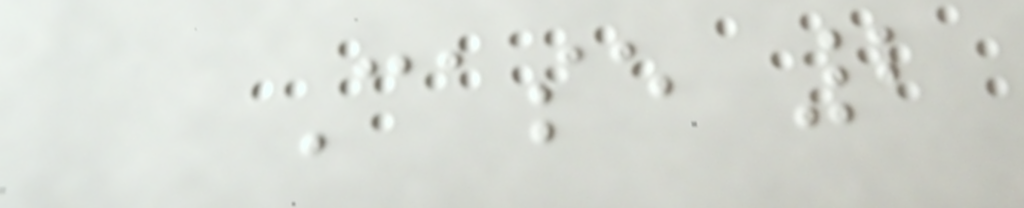Case 2
